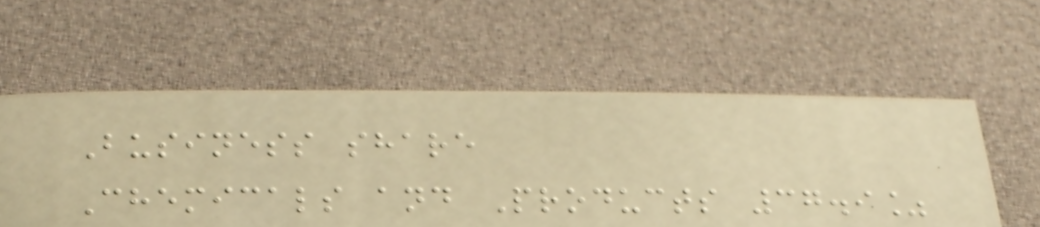Business share
Chemicals and Products 37.9%
